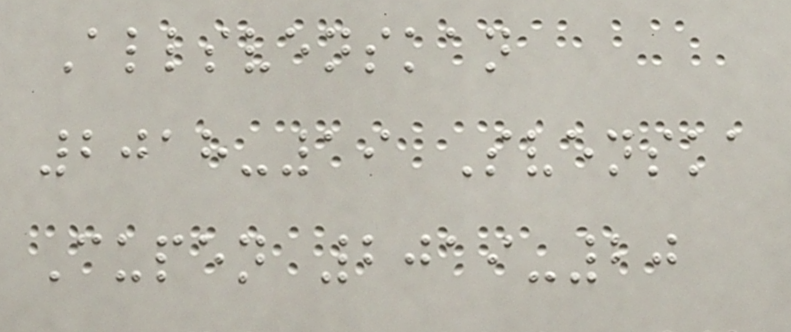Allsvenskan
2018-19 Svenska
Cupen 2019-20
